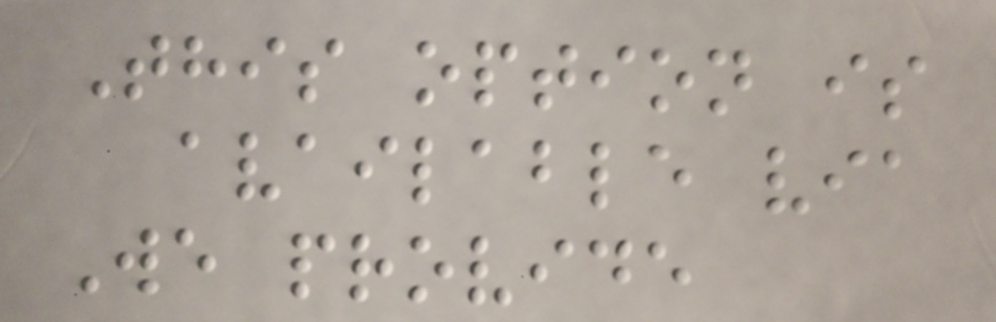This option is
available via
We provide
